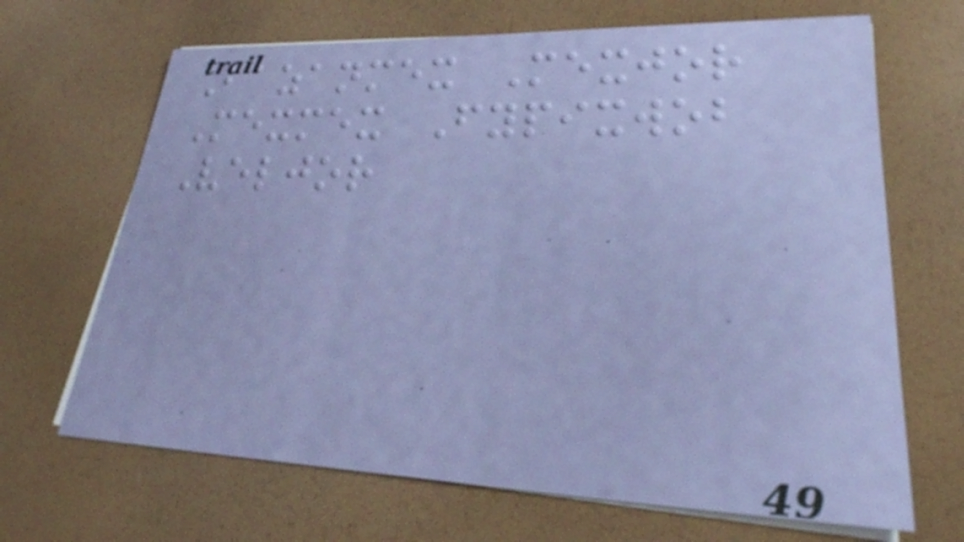Bazanmex Mexjor
Mexmex Fypixwob
Veljor
